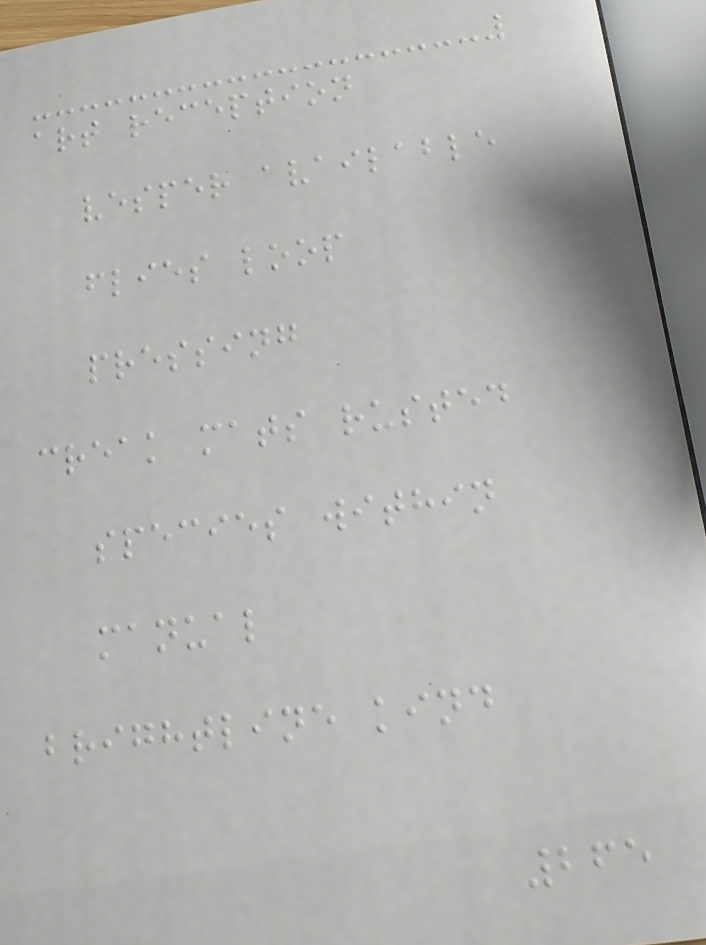art reception
vesper available
flies loop
pressing
creak mats rusted
species within
manual
brightline kind
265
